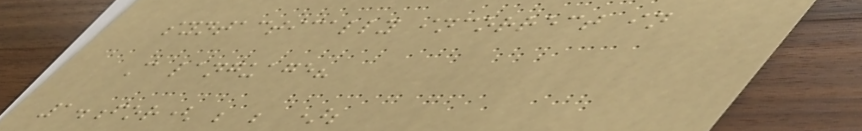syntactically incorrect in
C language?
1.for( ; ; );
